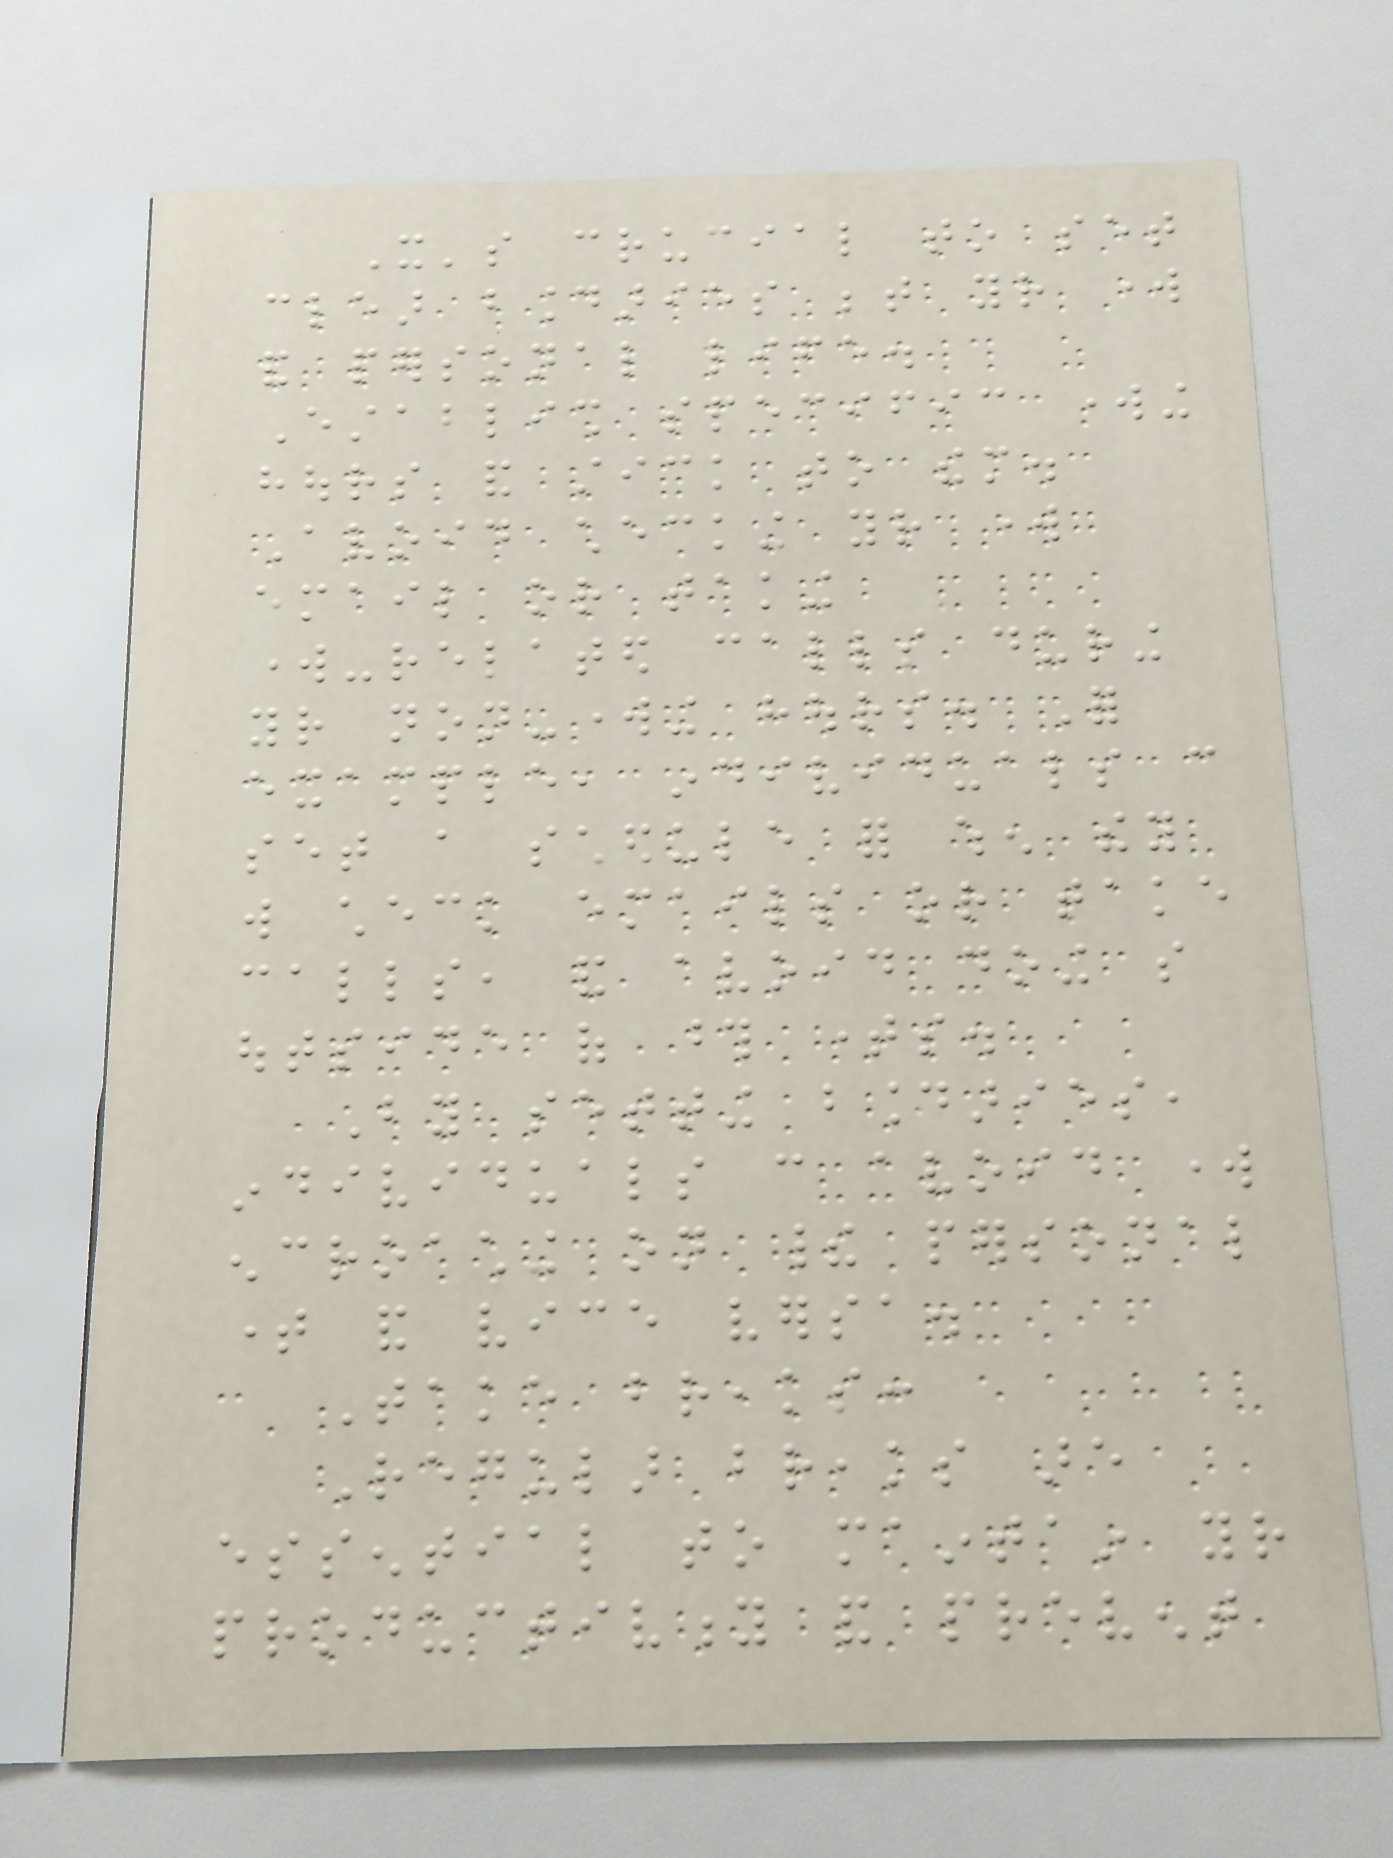It's crucial to set
clear boundaries between your work
and personal life.
Establish specific working
hours and stick to them.
Avoid checking your work
email or taking
work-related calls during
your non-working hours. For
example, individuals can
set a schedule for when they
will check emails or take
calls, and avoid doing so
outside of those times.
By setting boundaries,
individuals can avoid work
encroaching on their personal
time and vice versa.
Take breaks:
Regular breaks are
essential to maintain your
productivity and prevent
